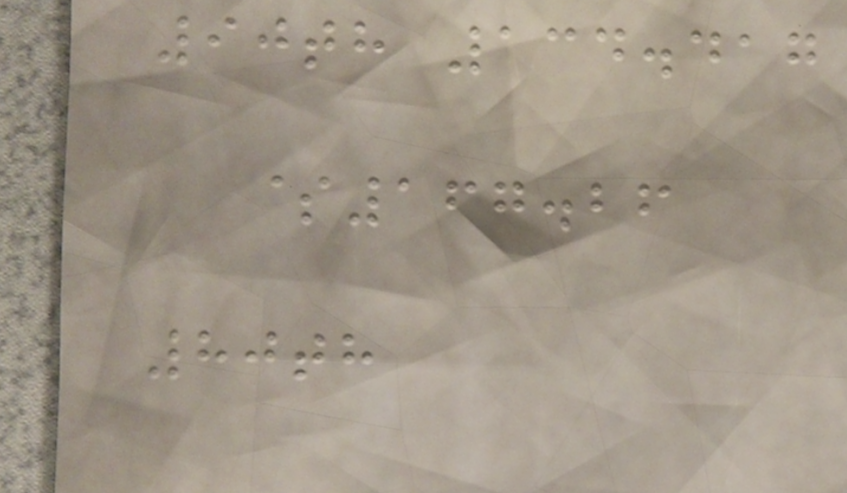90th 134.417
$167.26
80th
